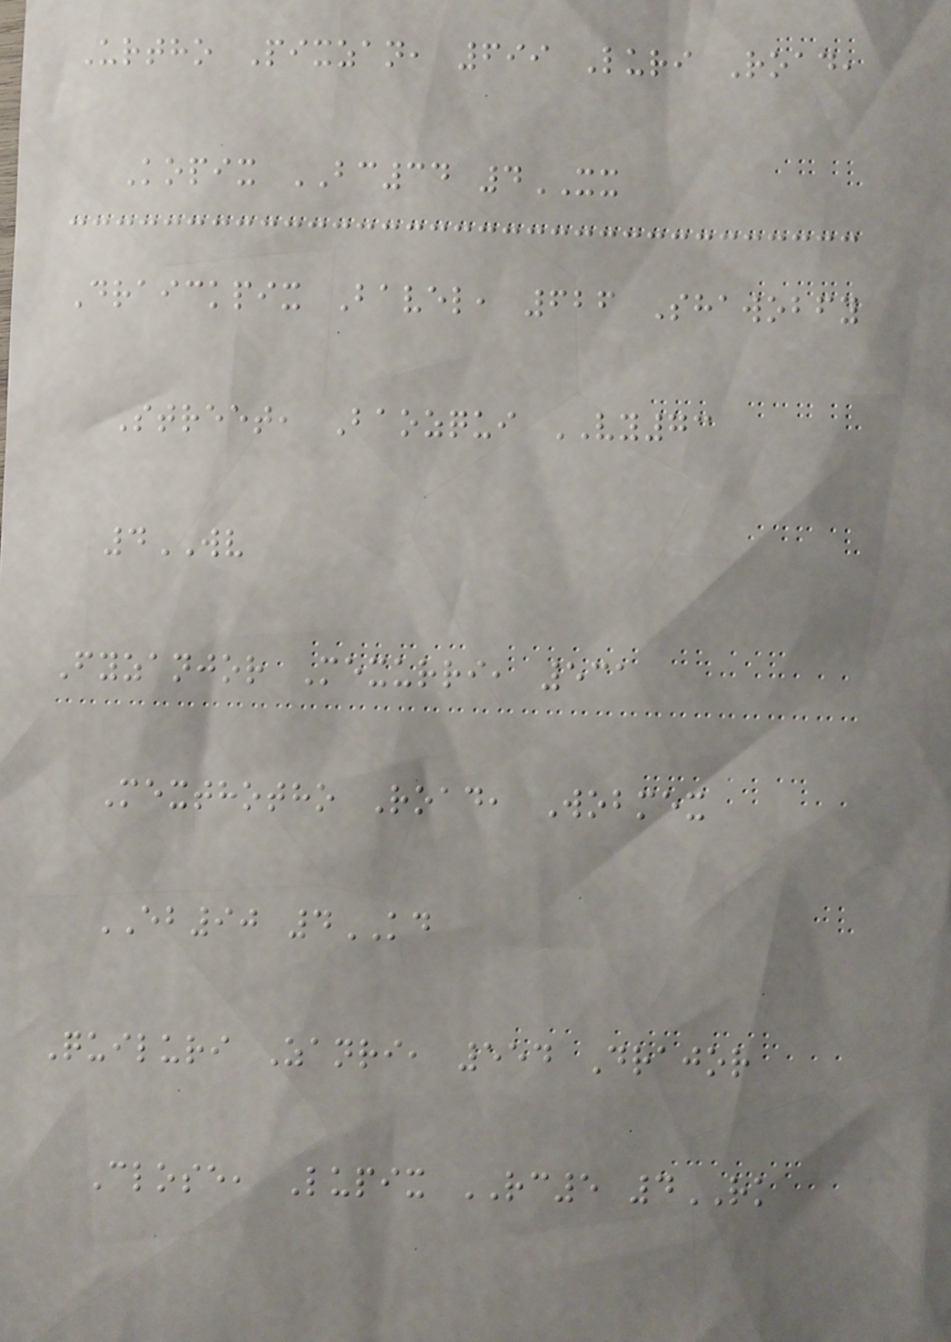Urtho Pixzan, 699 Luri Road,
Kopix BC34 4XX
Draickpix Bavel, 626 Shawobfy
Street, Baozqui VY73
4WV
Fyzanjor Mexurri, 531
Mexthotho Road, Wobmex
EB90 4KD
Quiluri Zanri, 554 Drajor
Close, Lupix RC5 4RK
